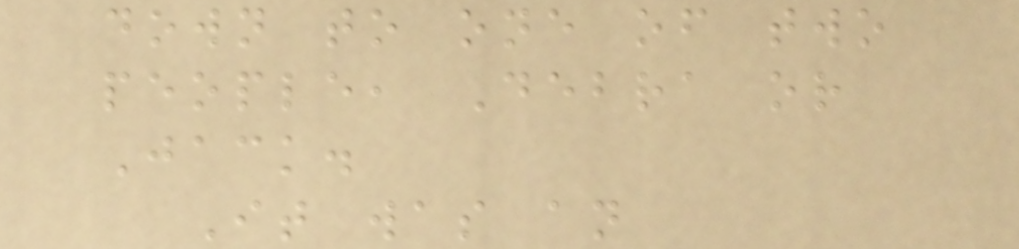down to one of two
people, Debra or
Jack.
It was an
